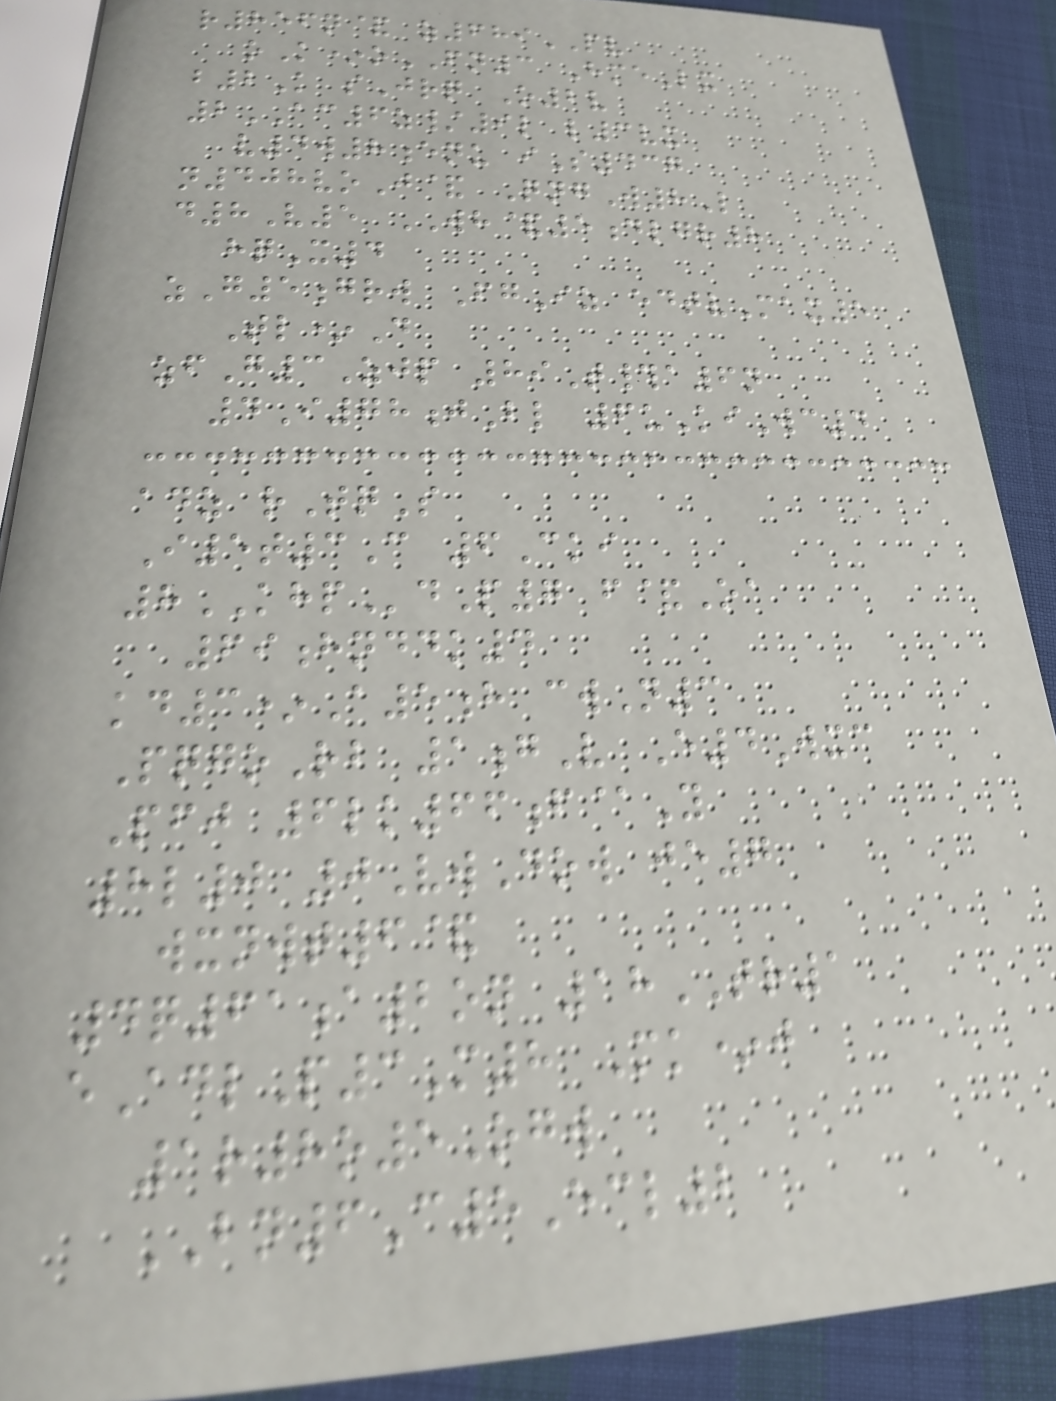r856n& z689PV
oK*oFN3 HmeLx
b2K sJrq O2v
2AC6z/9l l3vx
v4w8enu iS437
n408voJ& QngW8L
d8V5 WH&5dlgr8
hqX4
zG5grw FgIz edtvMax5
Tl*D
zfG3Zjp 89T#a6n
4I78jBl 6uKiWc4
adz rTqS
I5t3C 6Cki
8KHPdP7 f&Oa
69hnddk4
kd3*A5h cwN3
PqgoRb 1gV E4Wxc
Pfj 6lk66f@Y
8l0 0VwDow je7
wxnwt6&
4q61a2on 18TR1
eAdlP3M8 Mk*j
1r8o5Ogw
BN6C5Ecl2
